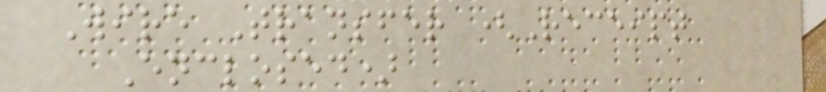Wire Transfer (Receipt
Enclosed)
